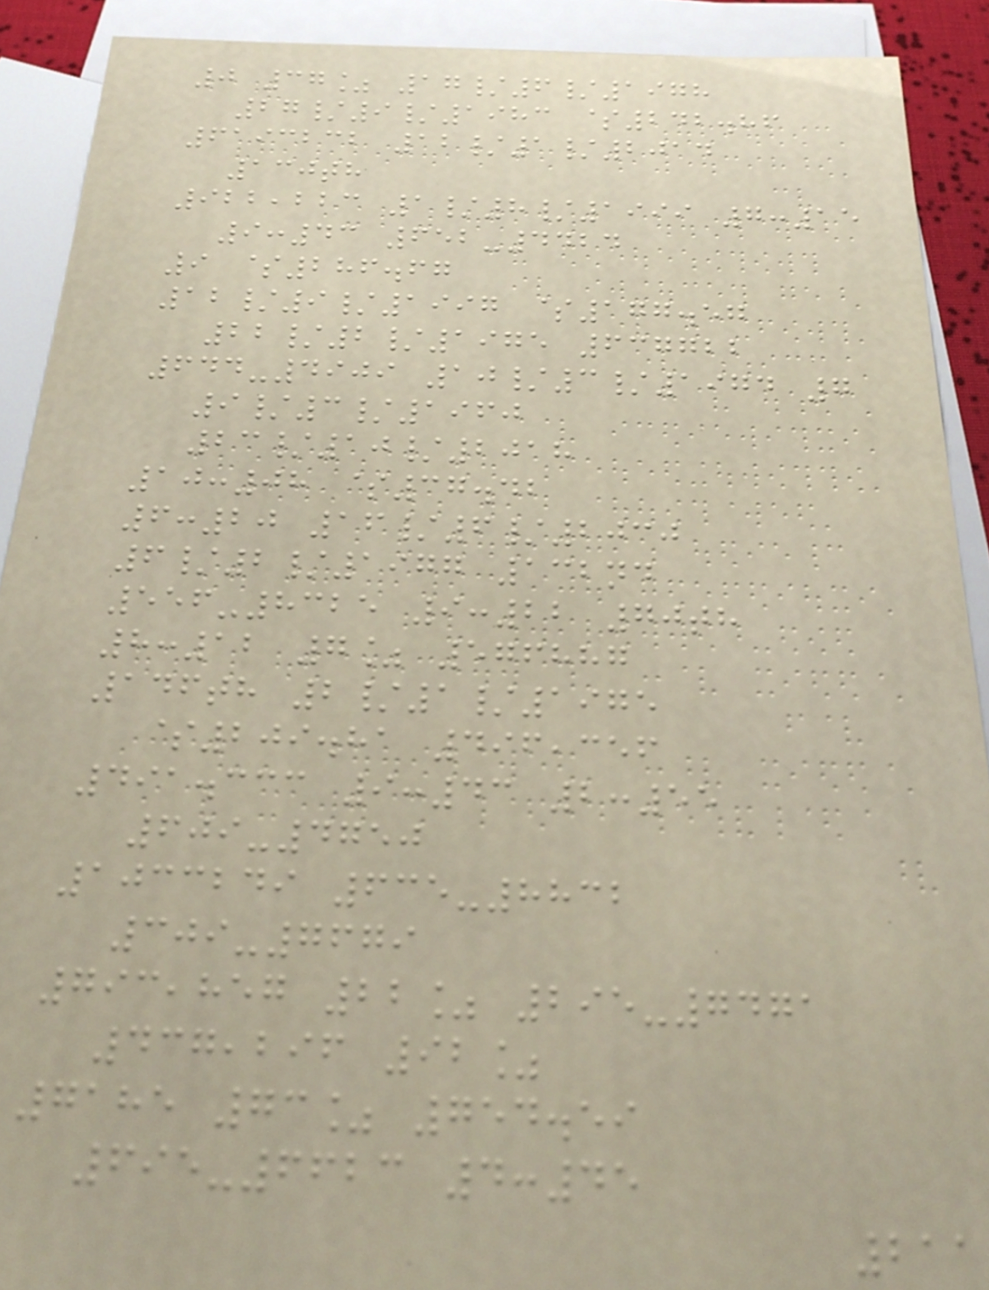0 37% 17/6/1978
27/9/1983 $242.86
6193232 12/1/2014
130th
922,223 1/8/1999 7:15
9:43 652-4424
9 $286.67
12/9/1997 $177.57
22/2/1975 637722
644-4909 10/3/1974 7
9/3/1960
23/10/2018
10:08 $37.42
6:20 16/6/2030
6/2/1977 132nd
556-8325 9:22 70th
8:12 7% 576887
146th 2/1/1975
$209.81 496,356
491.333 9:43 2:55
609-4750
1033249 635-8832
309-7679
793,857 22% 295-7471
437,296 92%
7185 73% 754.59
695-6623 4:45
211
